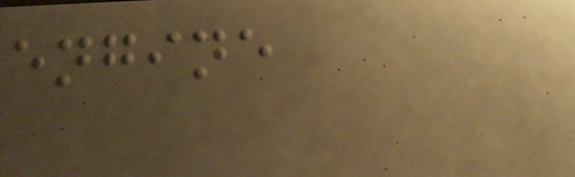engine
